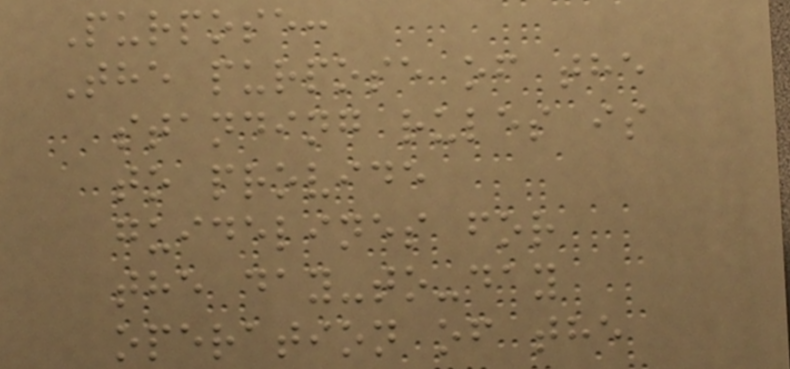Purpose:
The purpose of the
standing rules is
to provide
guidelines for
the day-to-day
operation of the
